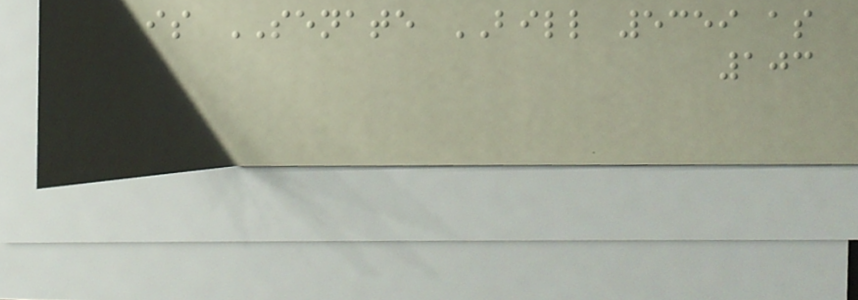is SENATE BILL 5359 as
103
